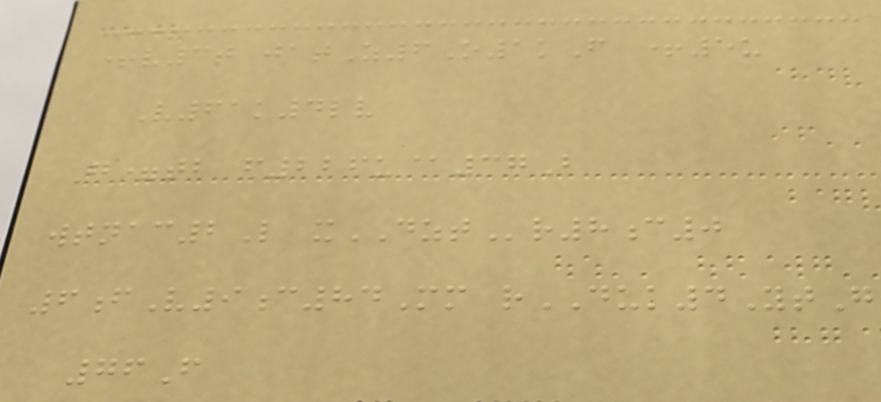+v3t jatZ6O1kF +5u
V61k4lv
G=tb f226u@37B
wtnac2L xDZTr8c0
6fV9c84Mm rDUK4YtG
76F
